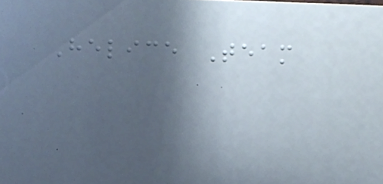Helice Team
